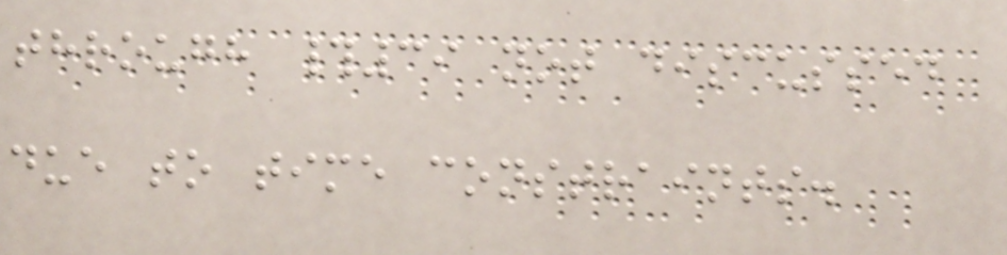through #39 not discussed
due to time constraints.
